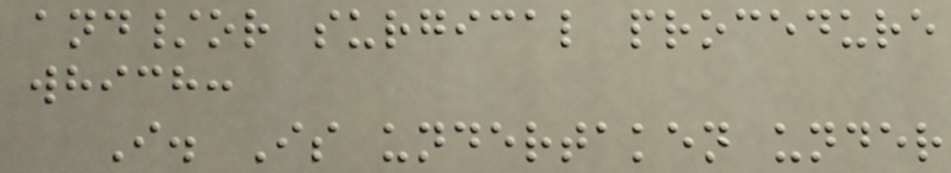and/or surgical procedure
which:
I. Is undertaken under
